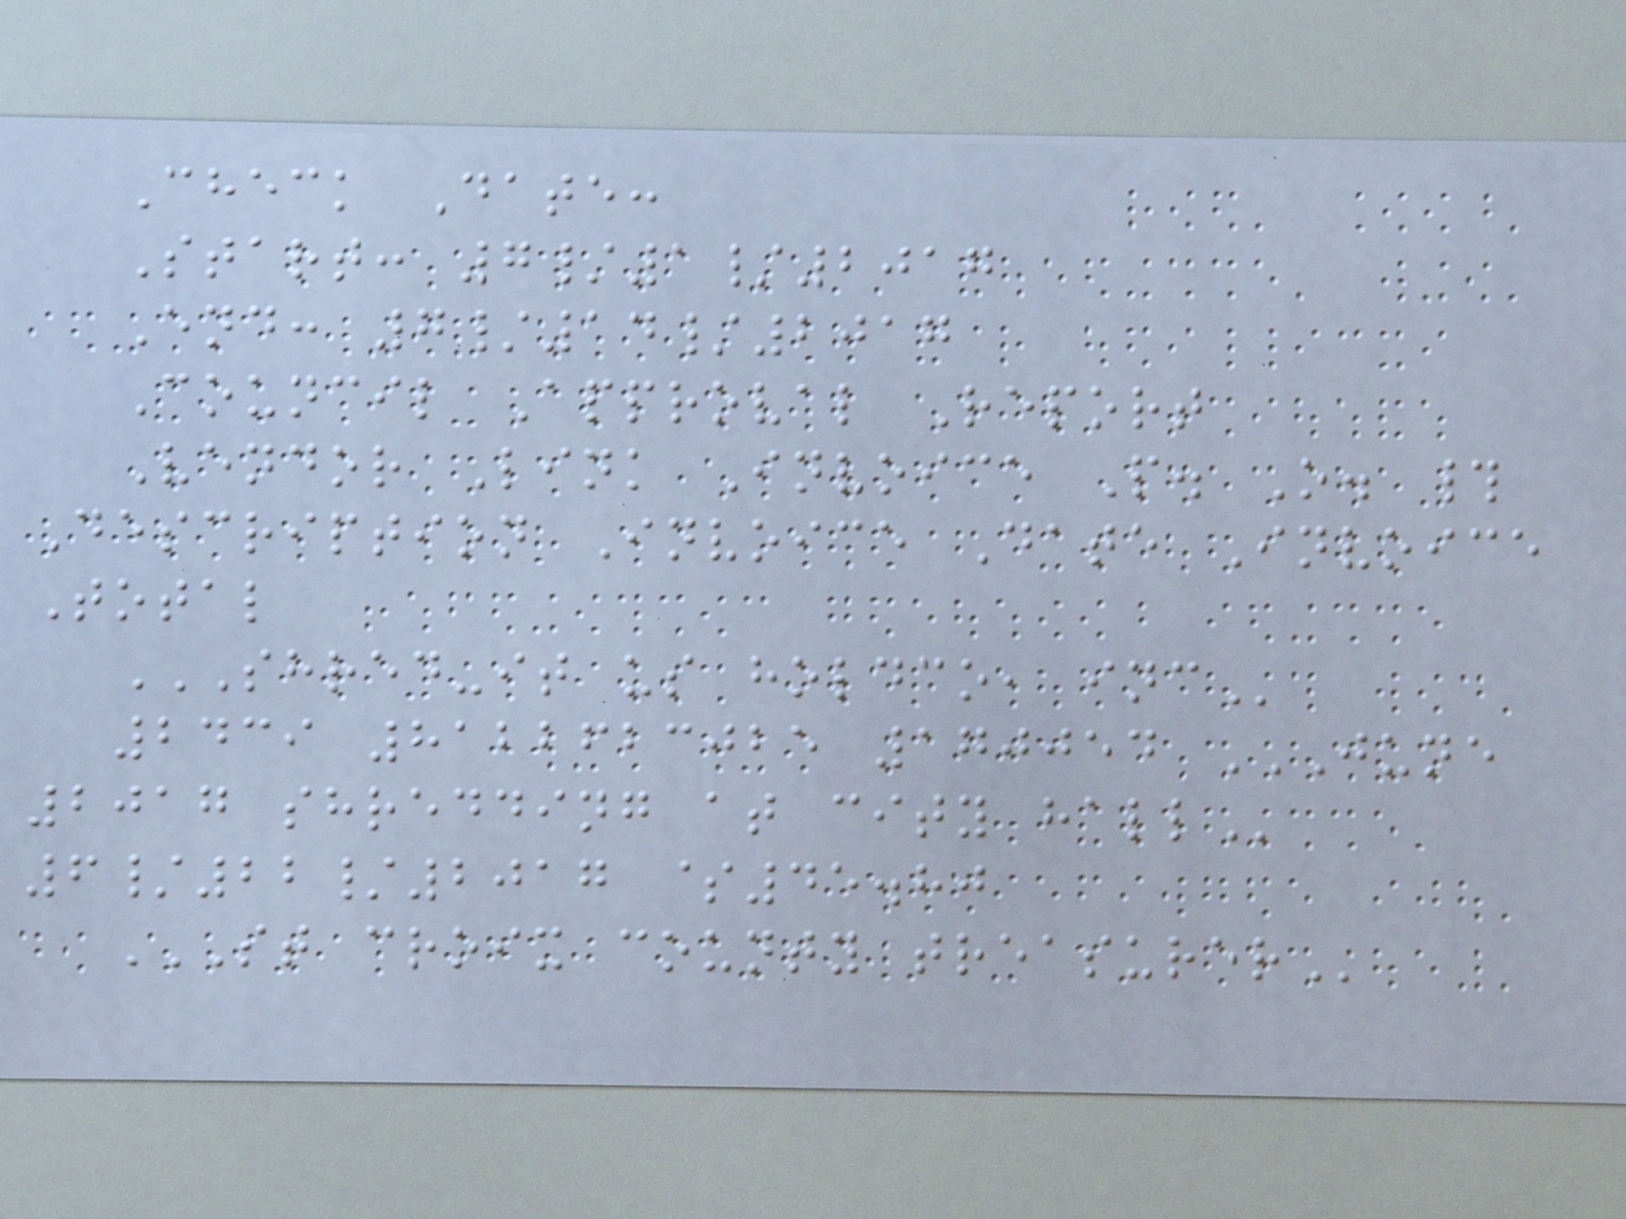Check Date:
Start: 7/1/2017
End: 7/14/2017
Council Approval Report
Vendor Link Invoice P. O. #
Description Invoice Date Invoice
Total
SHRED-IT US HOLDCO, INC
2439 8122623025 170054 JUNE
2017 SHREDDING AT CITY HALL
6/22/2017 $45.80
ST CROIX COUNTY TREASURER
